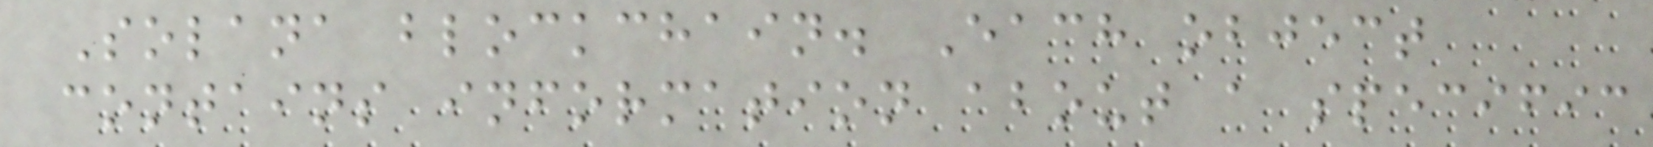Solana blockchain. Each object
contains information about a specific
